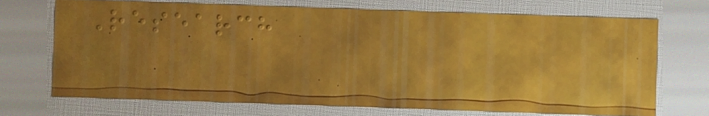Research
